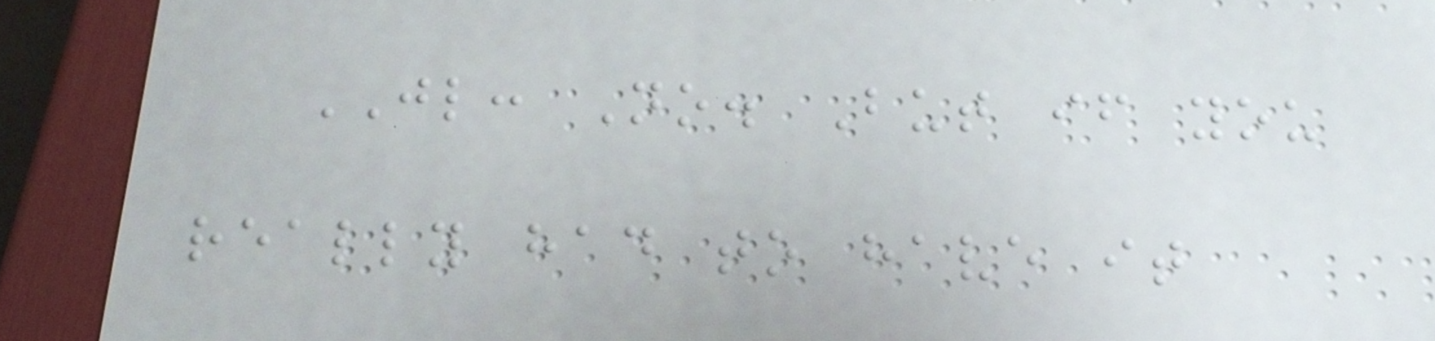JL: No. But if you
really had to have it
